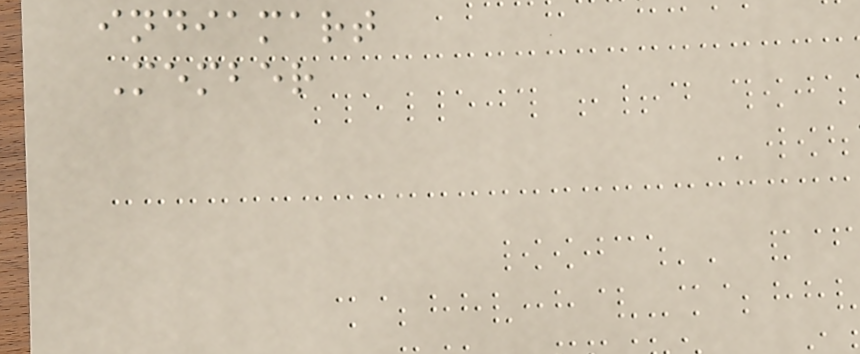indiamart
Member
